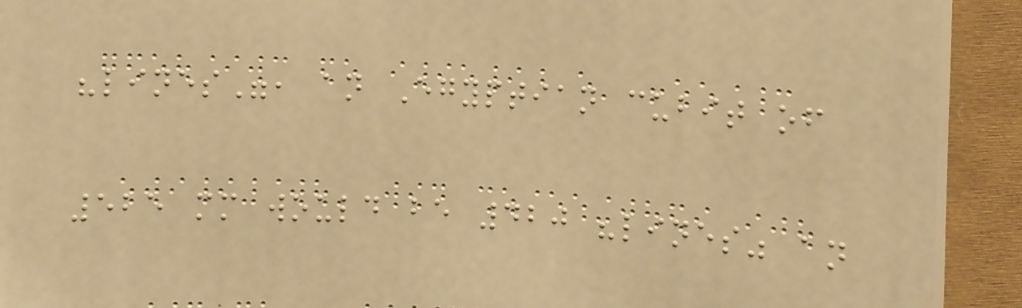"lines", an Egyptian cubit of
525 mm would be 420 "lines" an
